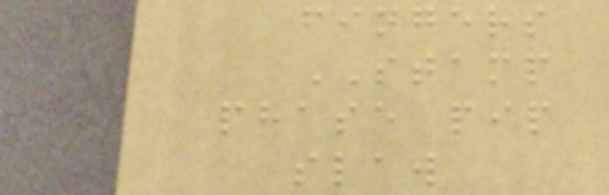fingers
STAMP
phase pip
slaw
